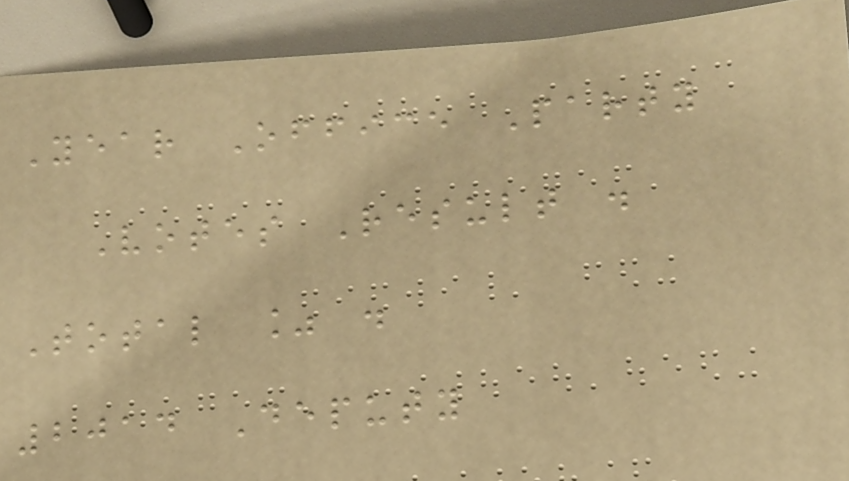Year Office Party
Votes Result .
Total % .
2014 Deputy
